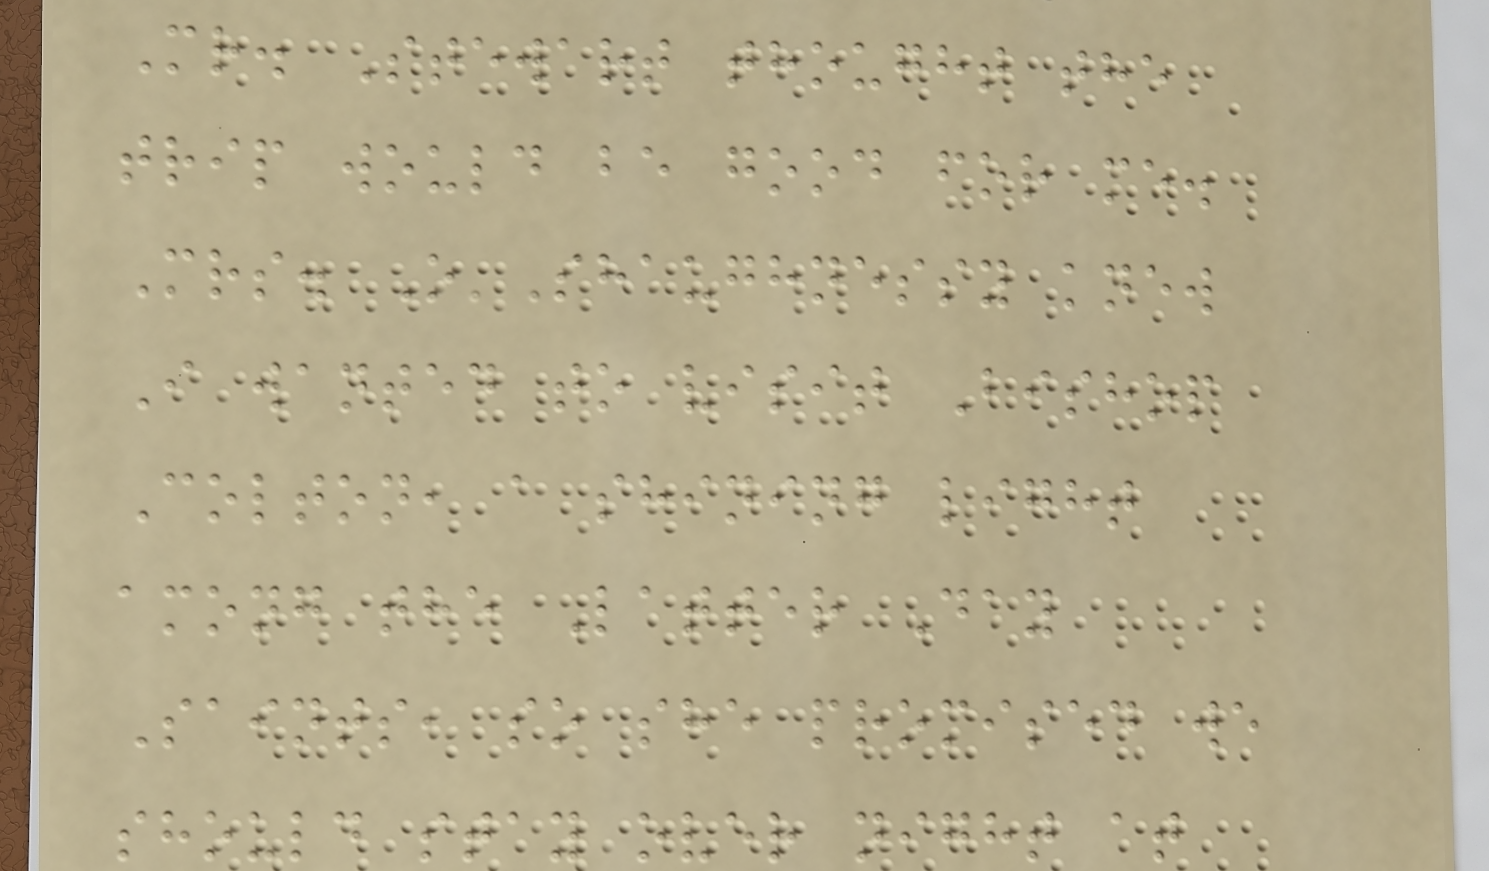Mr. Stewart thought the
trip would be good for me.
Mrs. O'Shaughnessy knew
I wanted to visit Bishop
Colton, a shining light
among the Latter Day
Saints, so she promised we
should stay over night at
